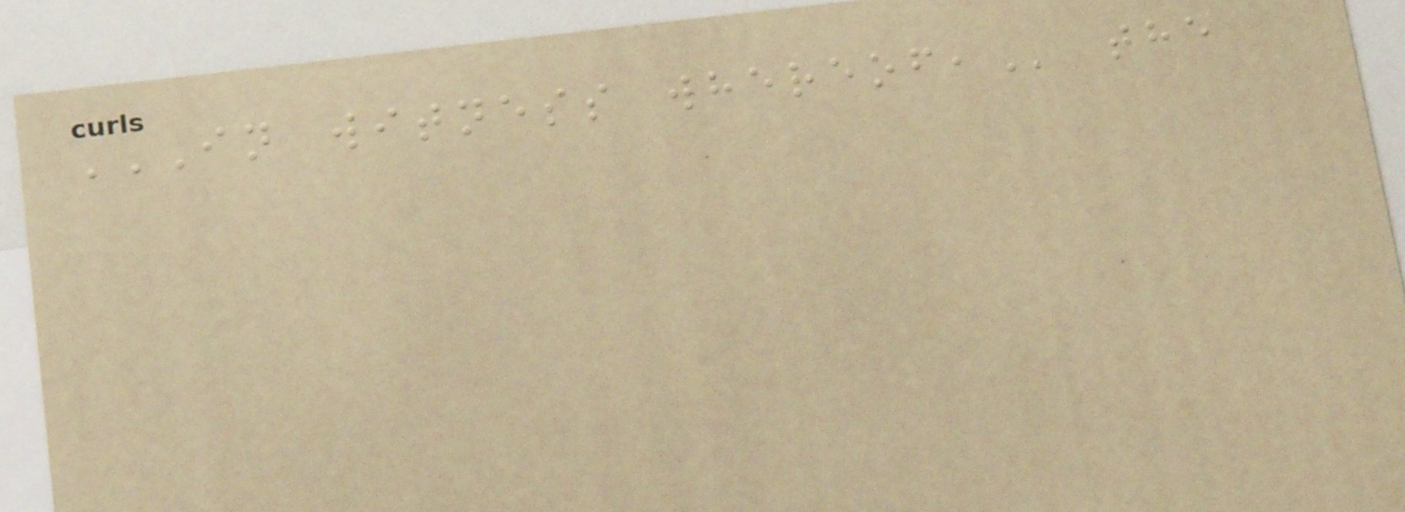IN WITNESS WHEREOF, the
